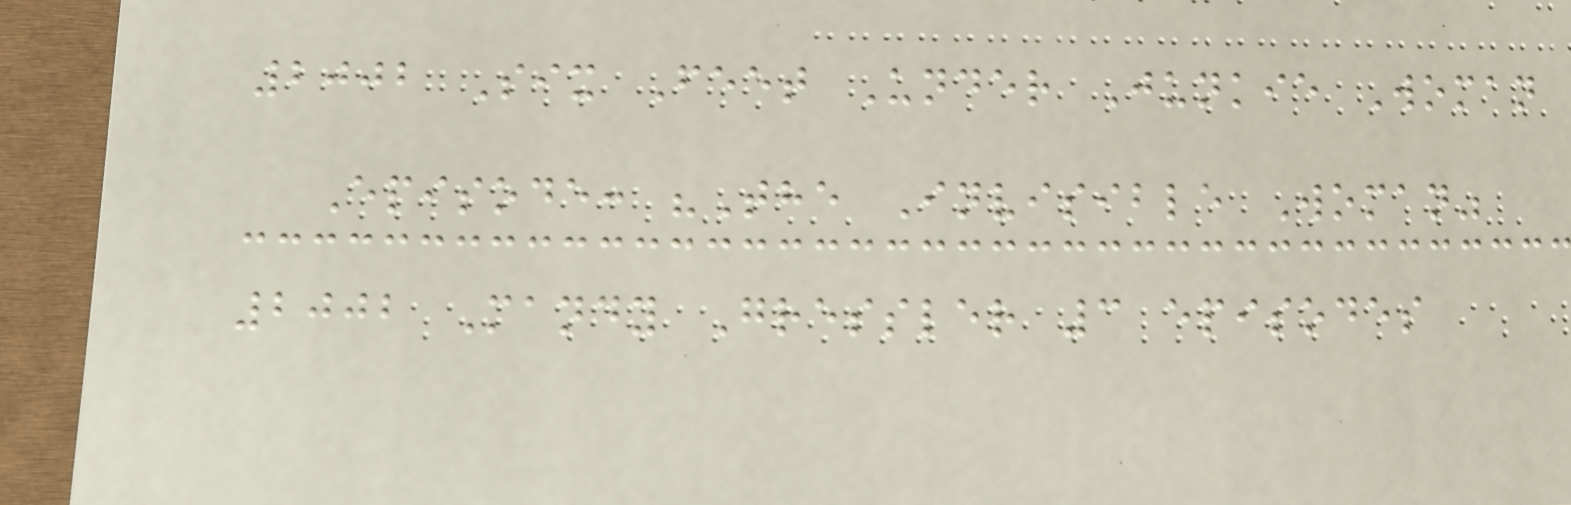2002 Six Feet Under Junkie Woman
Episode: "The Invisible Woman"
2002 Mandy Gressler 3 episodes
